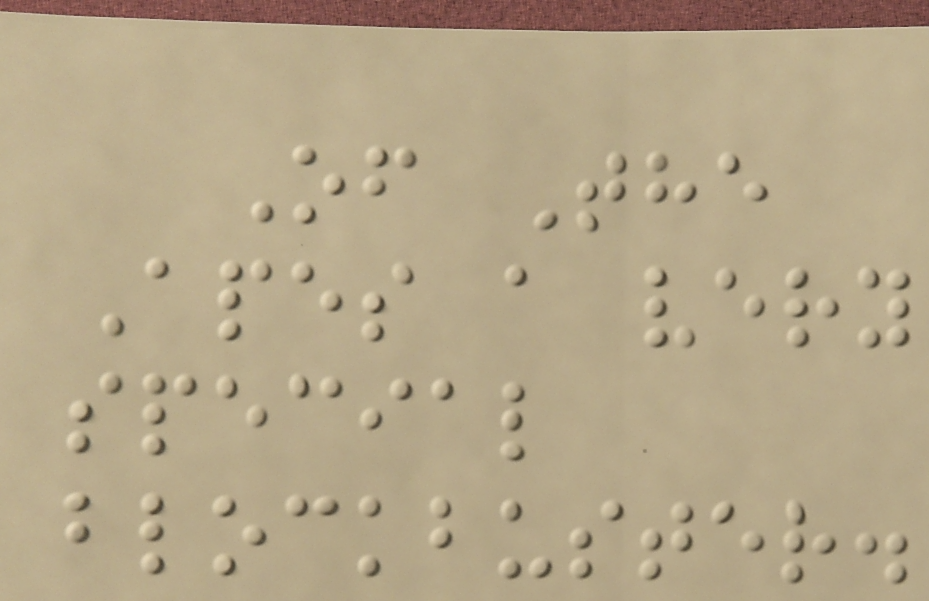Of The
Apes a very
special
blockbuster.
